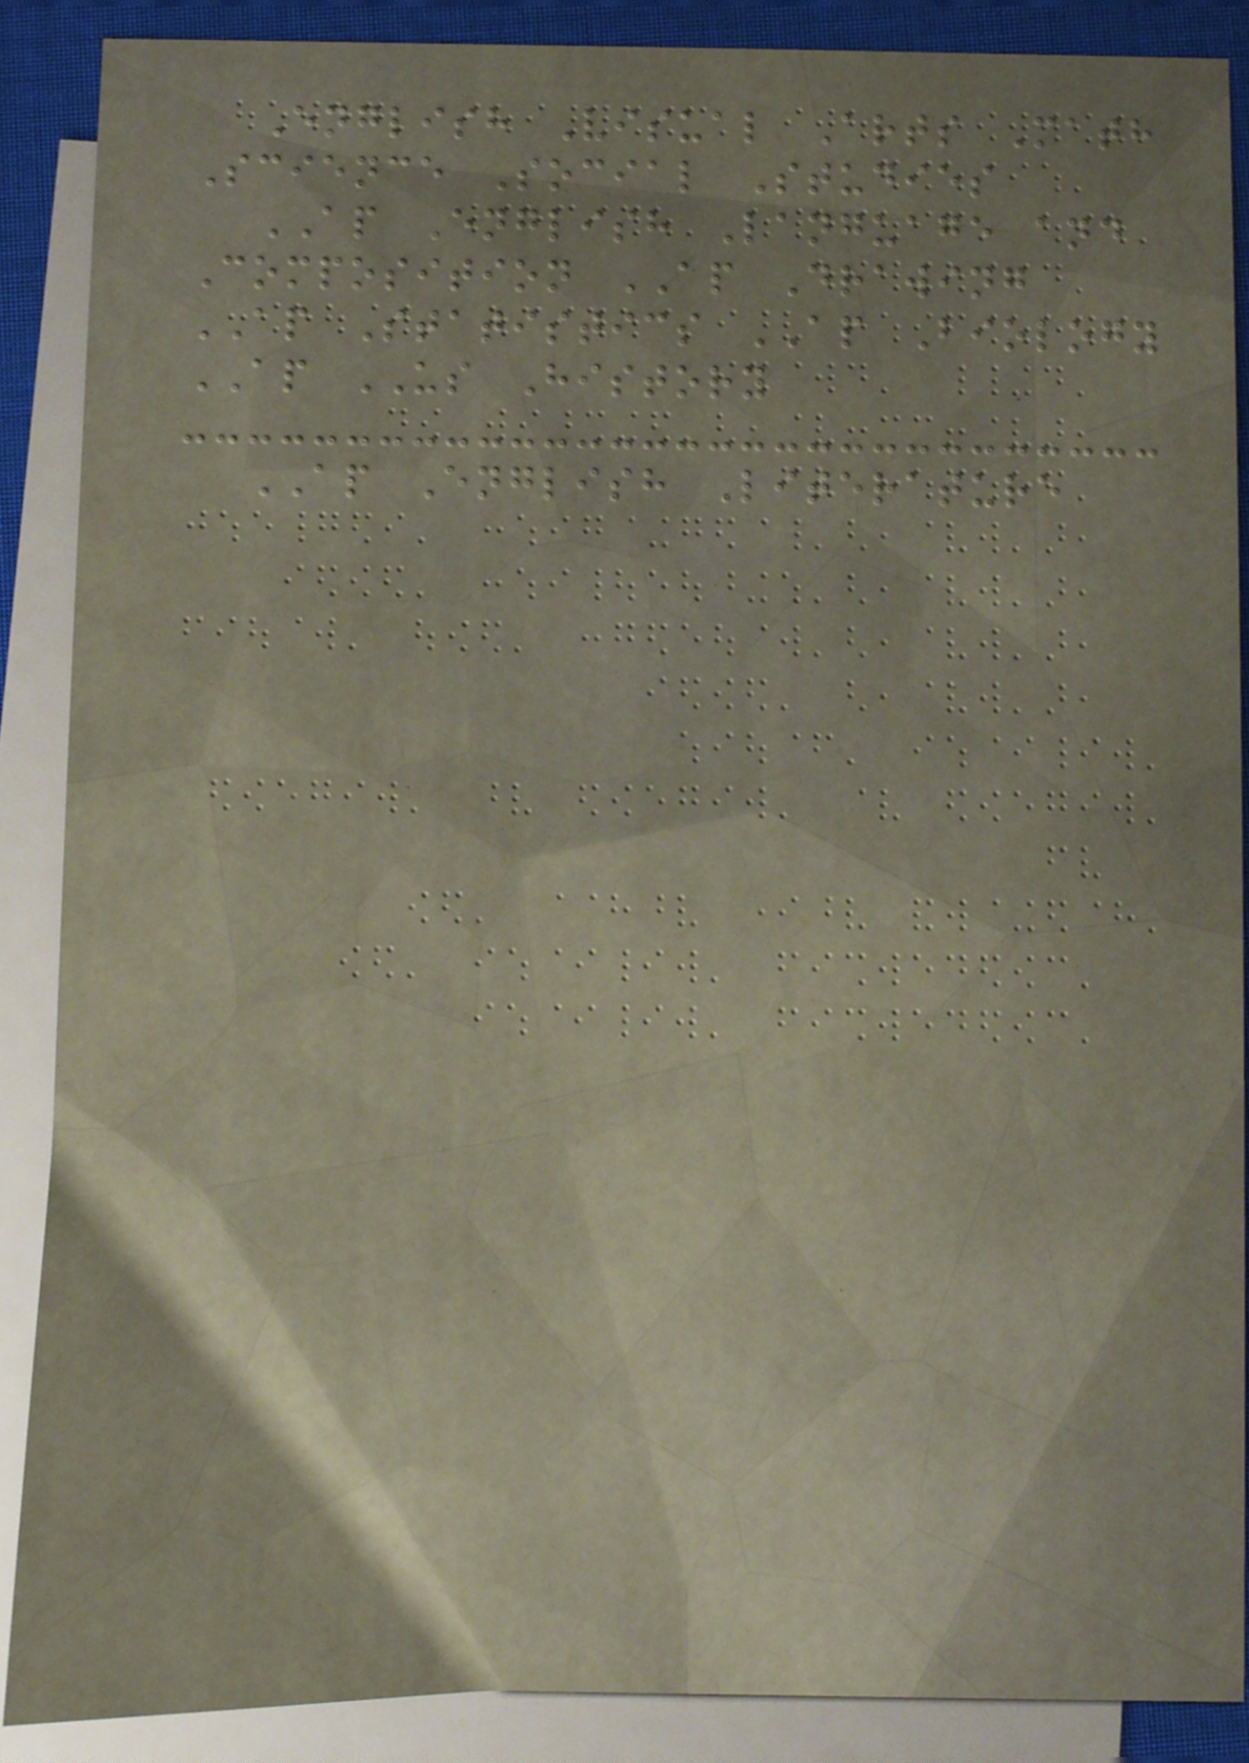English Visual Arts Math
Science Social Studies
AP English Language and
Composition AP Drawing
AP Statistics AP Biology
AP US History
AP English Literature
